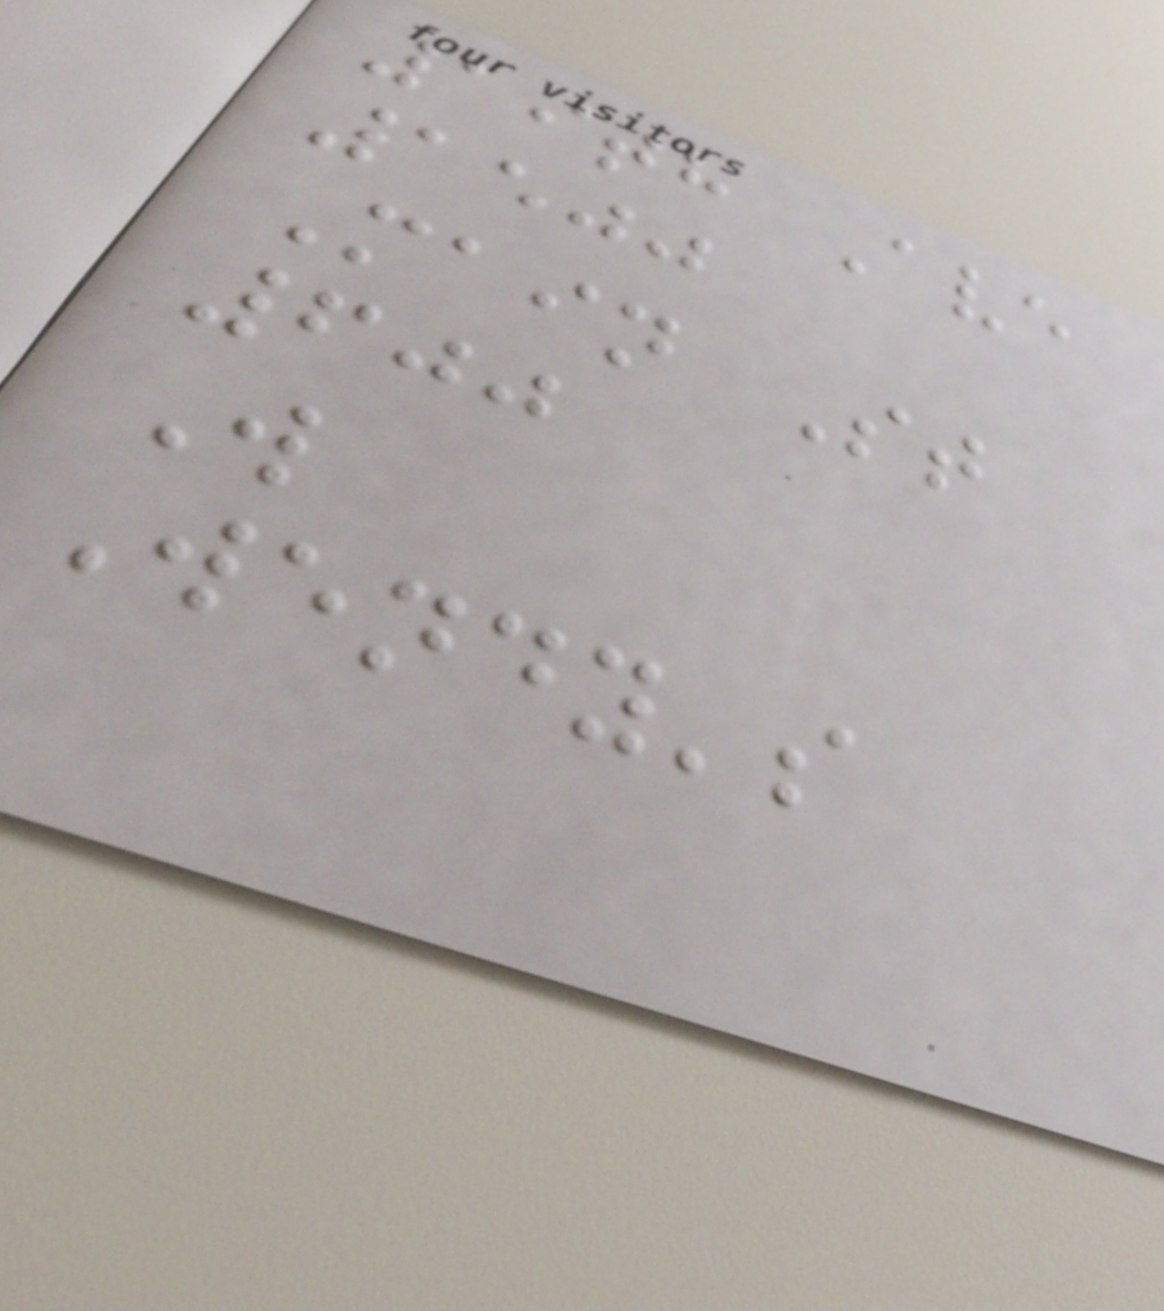19th Ave
1500
Main St
600
W
Wendy's
